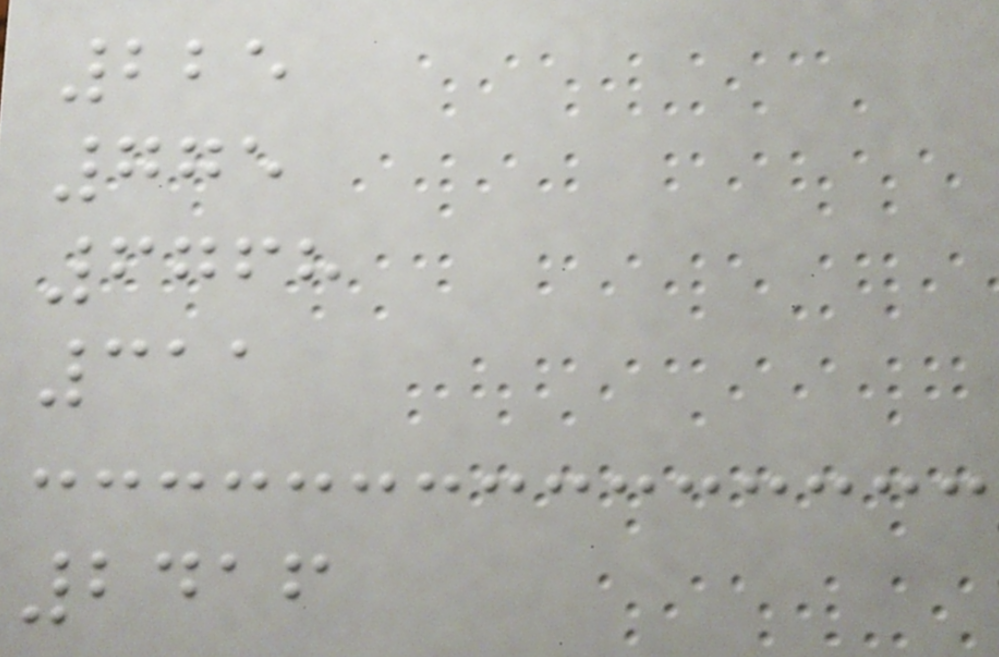225
775
6768
311
2416
